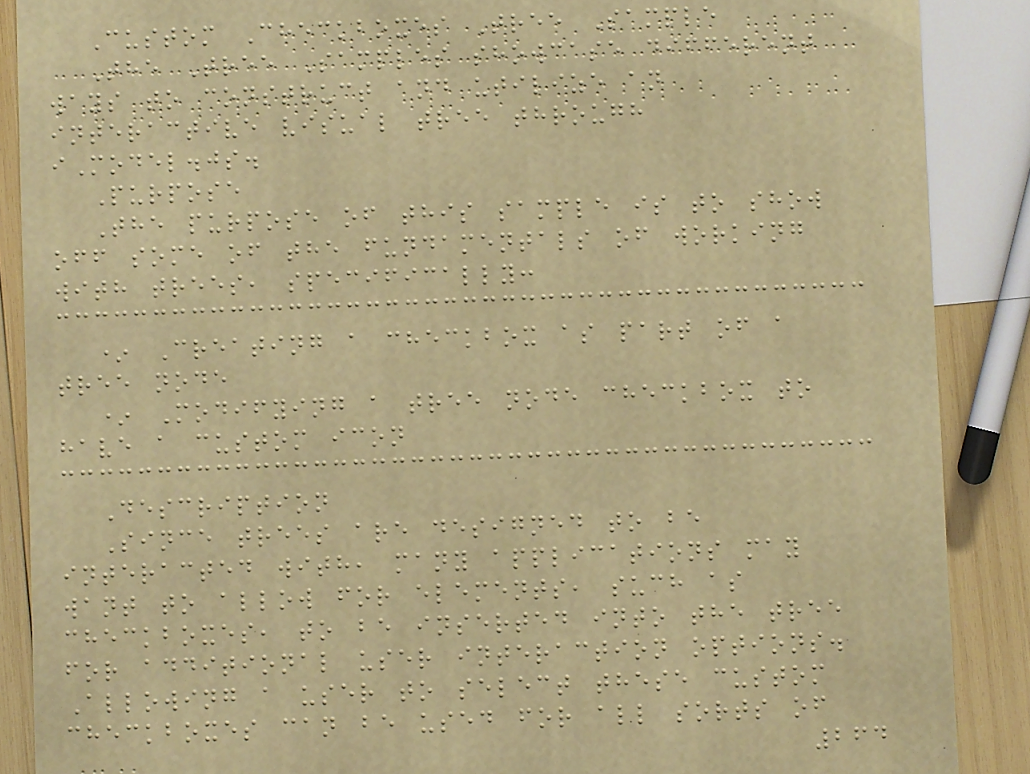Custom Checkboxes Tree Sample
The Tree Samples showcase different
ways to construct and utilize an
interactive visual tree through
iModel.js.
Purpose
The purpose of this sample is to show
off some of the fundamentals of working
with trees, specifically:
* Creating a checkbox as part of a
tree node
* Modifying a tree node checkbox to
have a custom icon
Description
Since trees are designed to be
interacted with, many applications may
want to allow for elements, such as
checkboxes, to be inserted into the tree
for additional user interaction options.
Allowing a user to select these custom
checkboxes can be used for all sorts of
264
